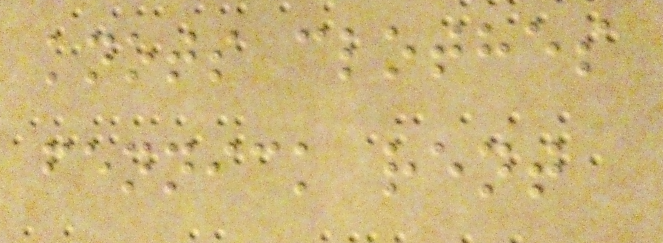knots clothes
fennick rent
